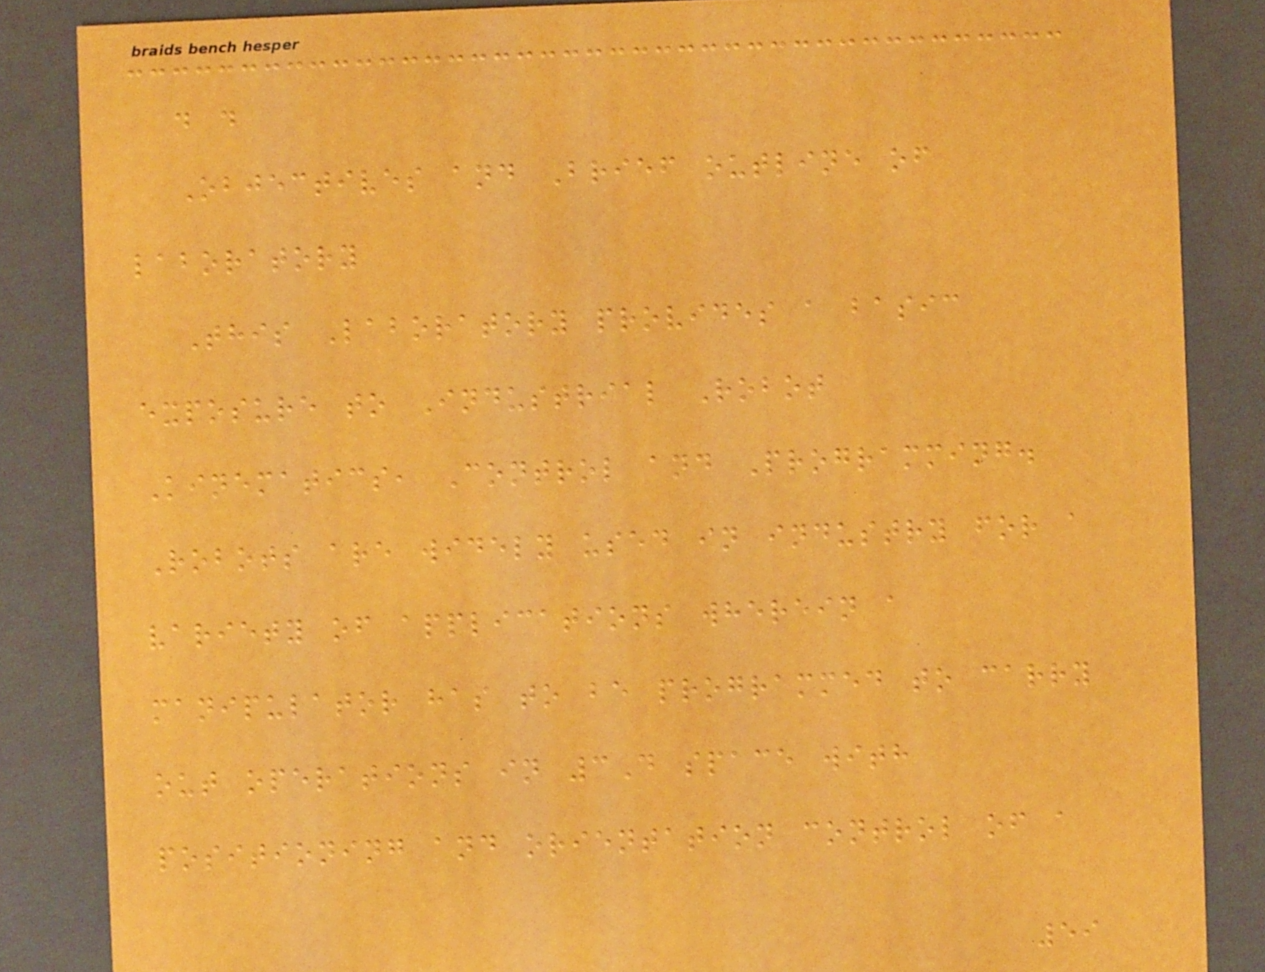. .
Objectives and Brief outline of
laboratory
This Laboratory provides a basic
exposure to Industrial Robot
Kinematics, Control and Programming.
Robots are widely used in industry for a
variety of applications wherein a
manipulator has to be programmed to carry
out operations in 3D space with
positioning and orientation control of a
59
